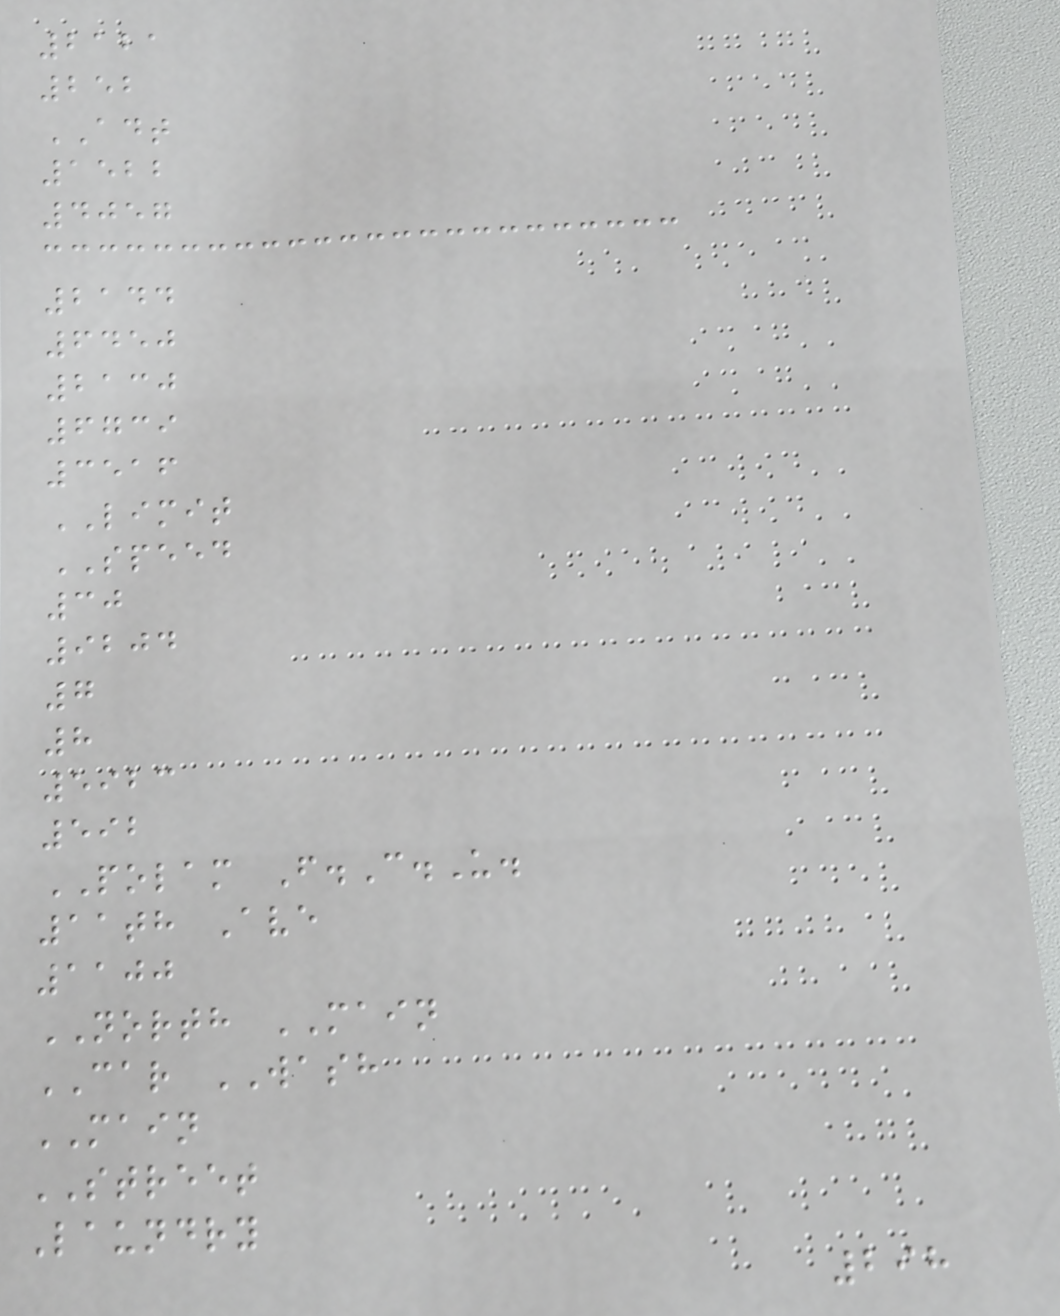2121
252
ADT
1522
4057
2144
6450
2130
6739
3516
LIMIT
SPEED
30
9204
7
8
5923
592
POLAM F.C.U.
11th Ave
1100
NORTH MAIN
CAR WASH
MAIN
STREET
Laundry
298
